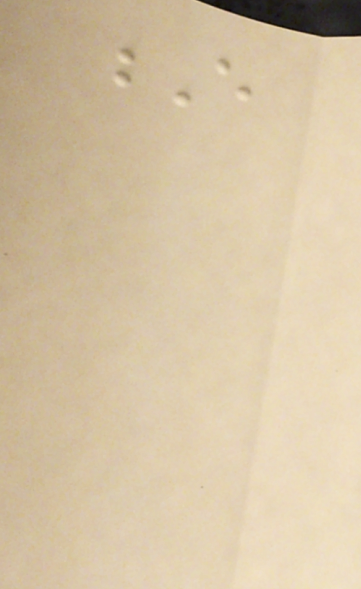E
